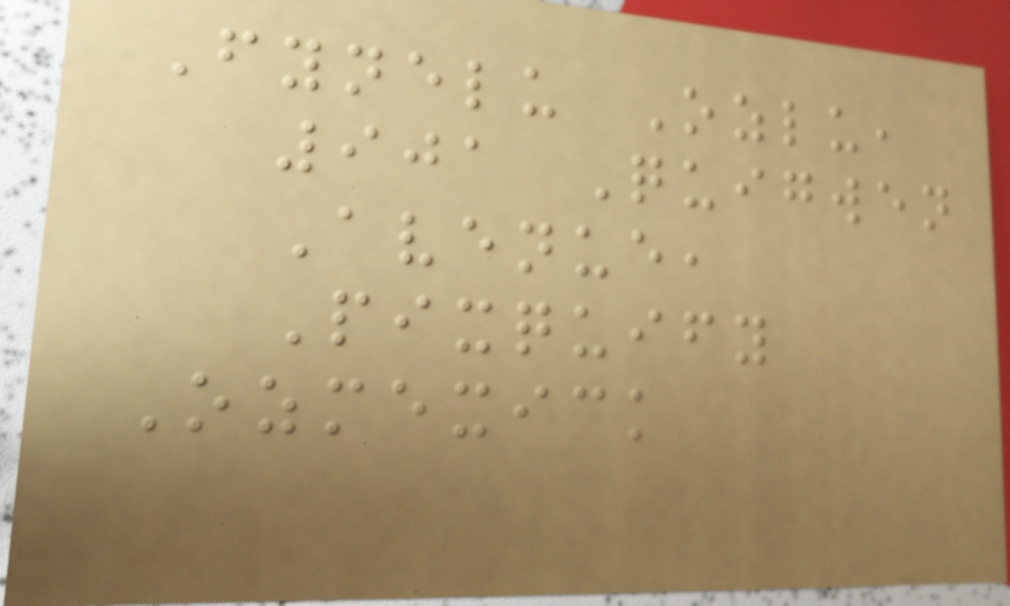Fynelu Ozlu,
901 Quigwen
Avenue,
Pixquify
Ozmexick
